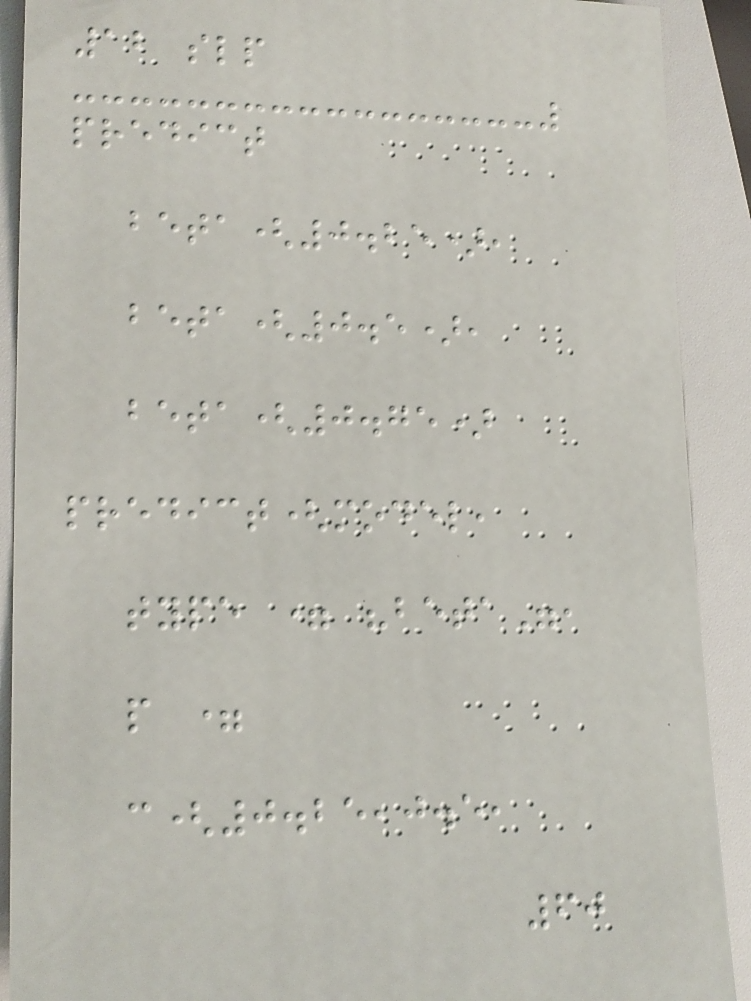12 slp
predict
beta(0.25),
beta(0.5),
beta(0.75)
predict(model,
type = "beta",
p =
c(0.25,0.5,
60
